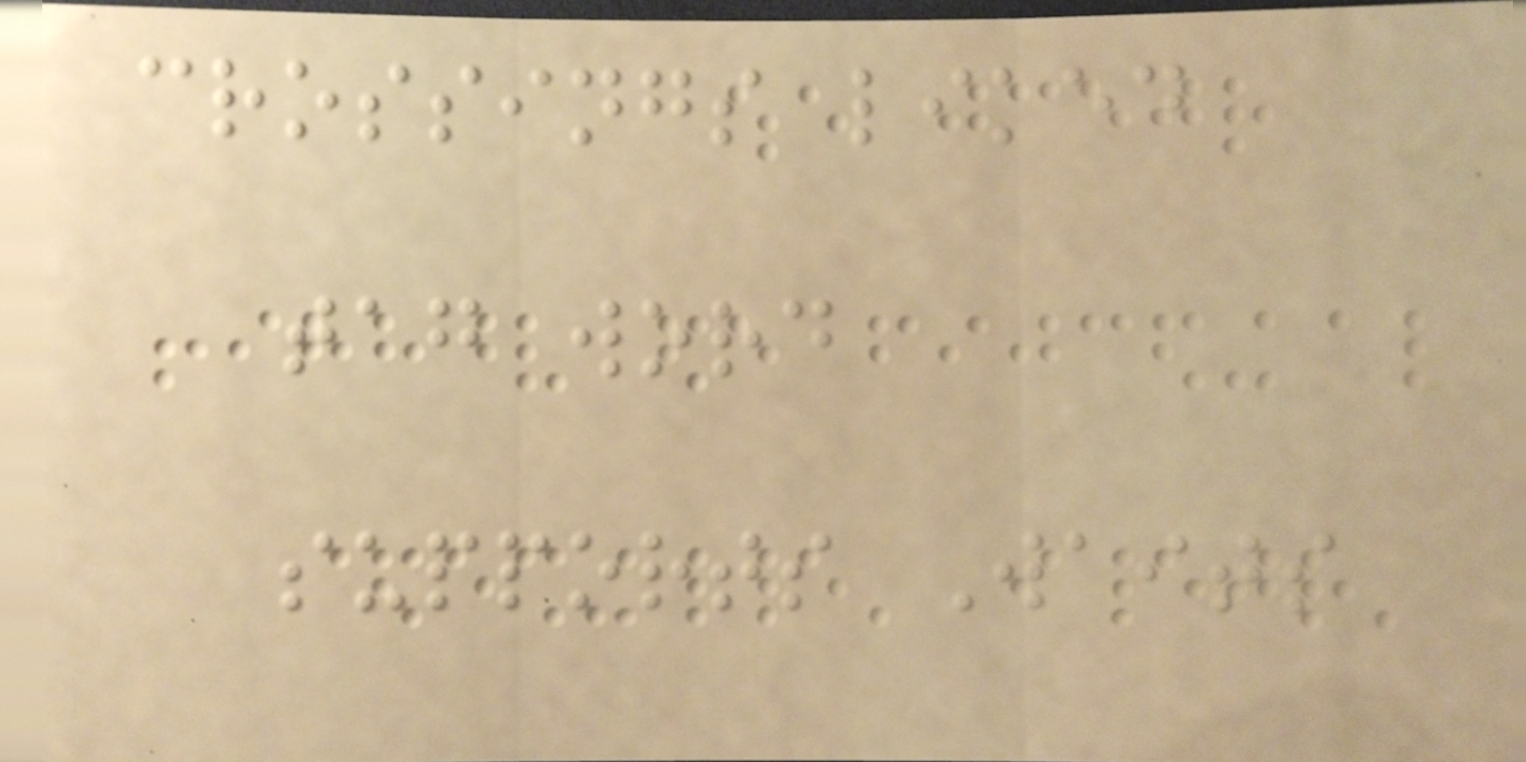crossings liked
tag word
supports Waits
